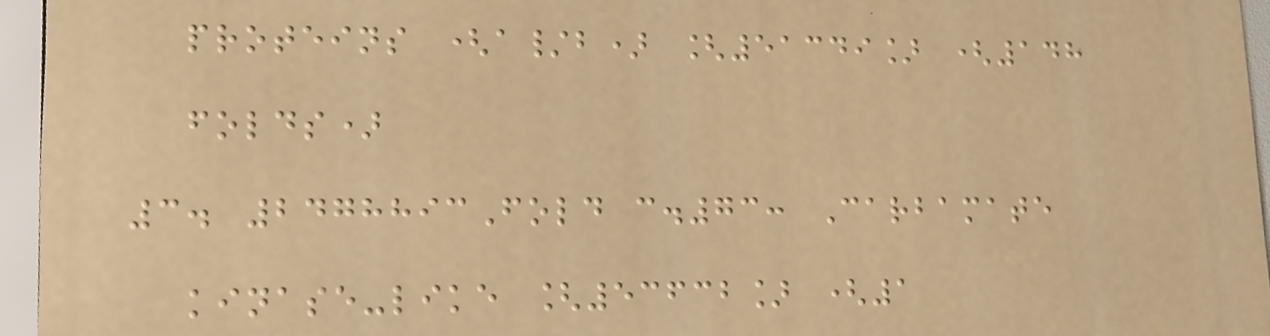proteins (a/b) [51349] (148
folds)
3. 2478893Fold c.73: Carbamate
kinase-like [53632] (1
